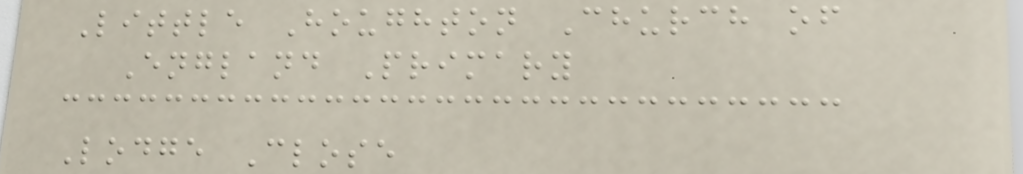Little Houghton Church of
England Primary
Lodge Close
